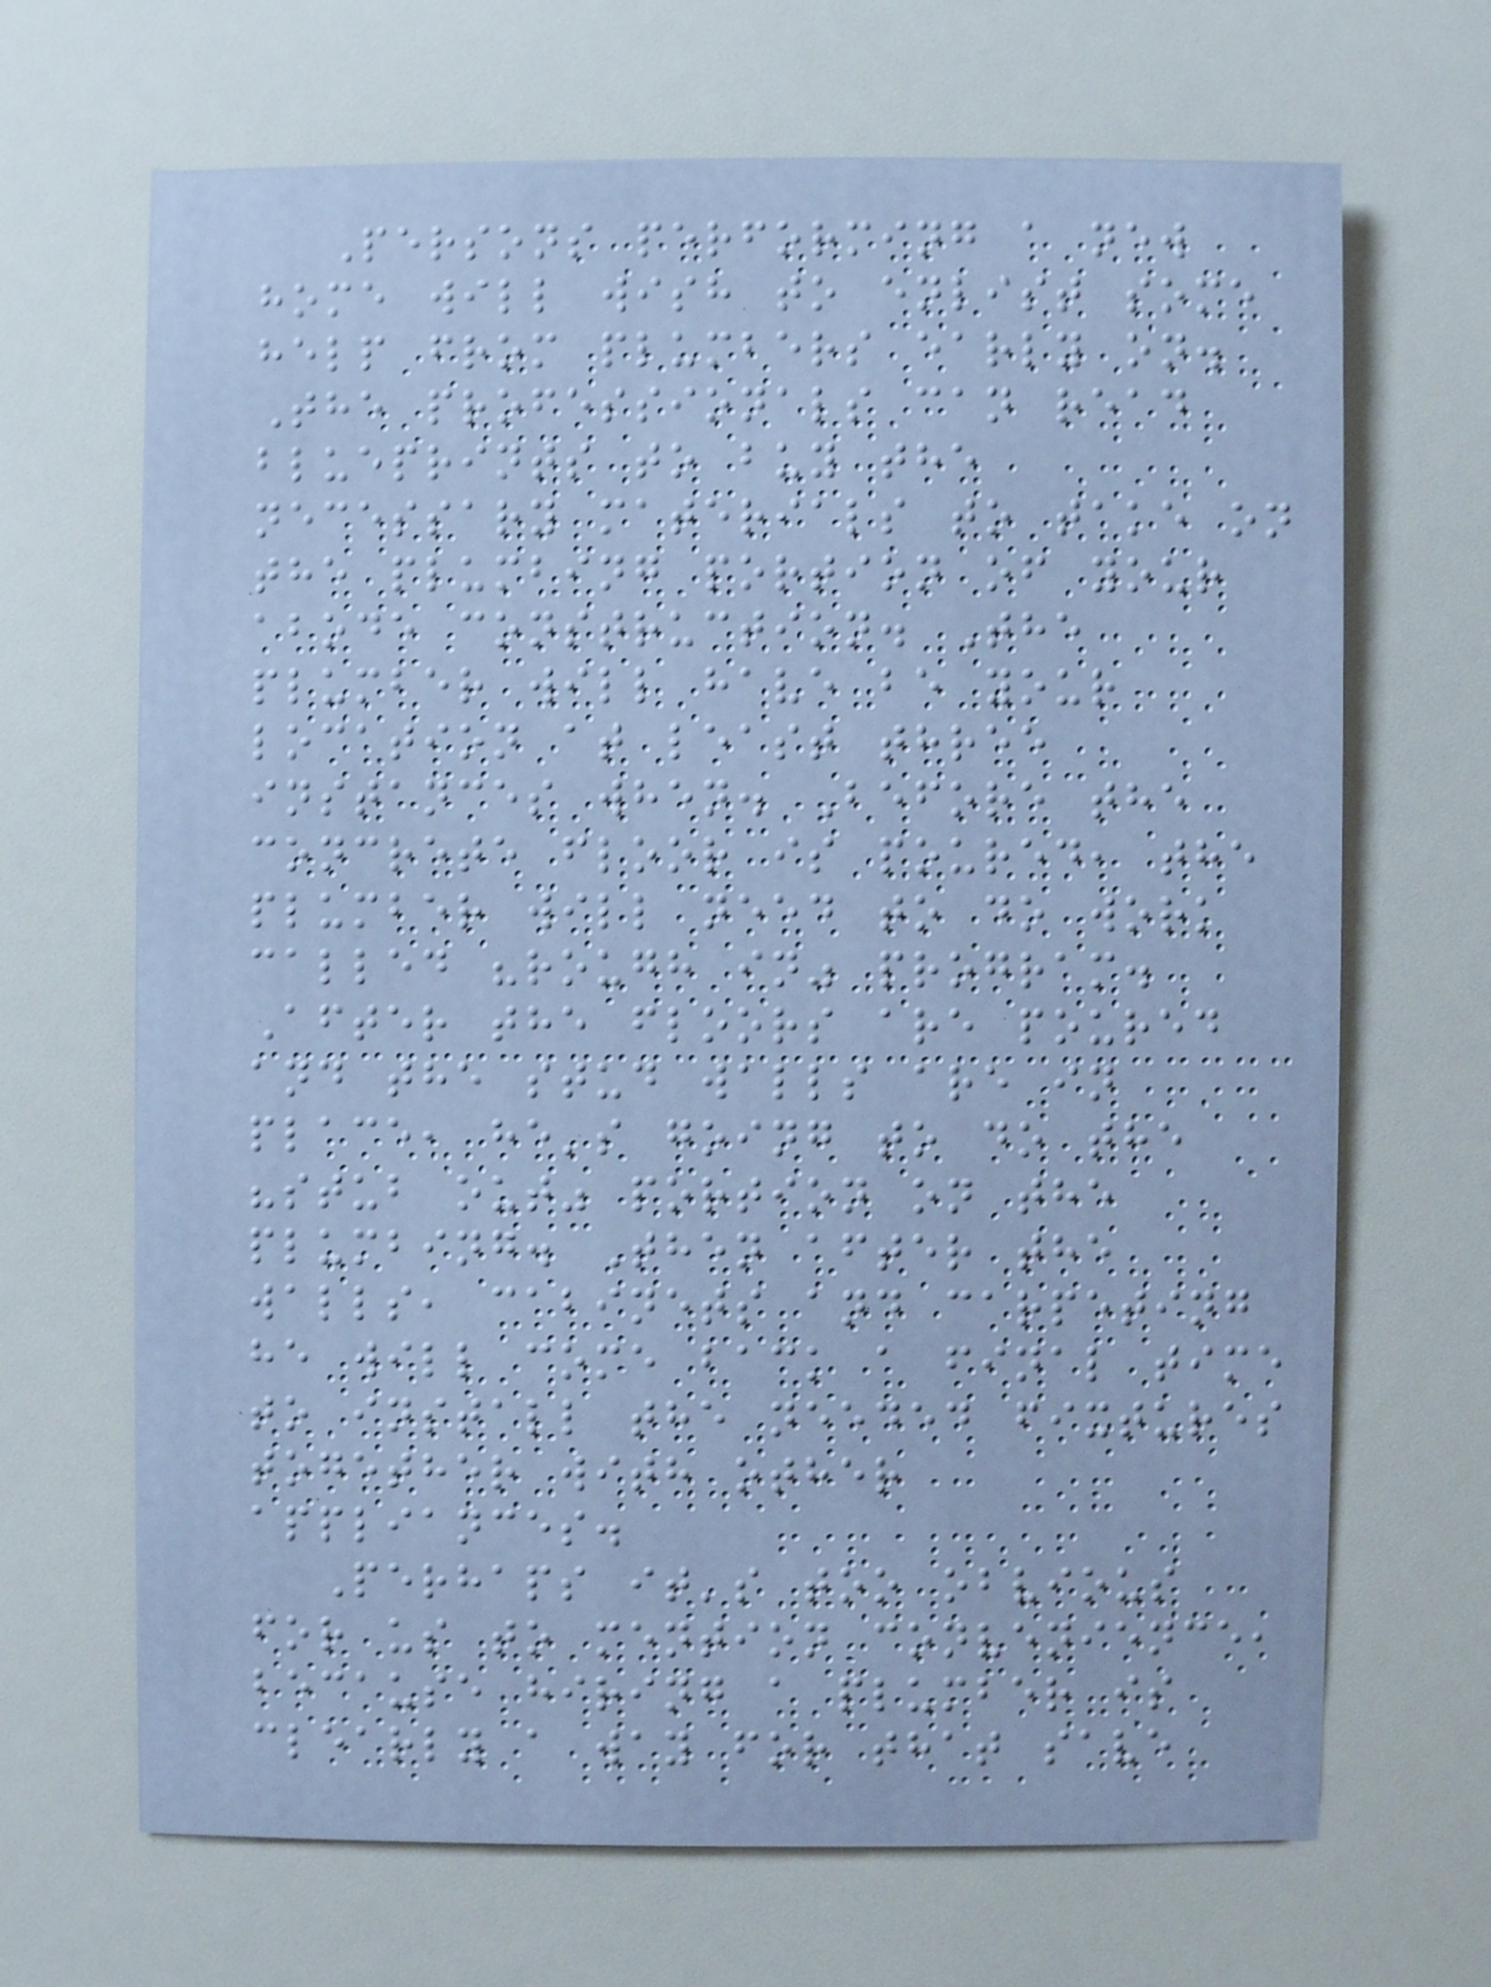Persons performing a new
home will wish to enlist some
help from plumbers early on.
The professionals can read
blueprints to buy the
necessary materials to take on
the plumbing portion of your
abode construction. The
plumber will have be your
location at least three
instances when. Before the
concrete floor is poured, the
plumber will need to do work
called "rough in" program.
After the floors are poured
and the stud walls are in
place, he's going to do the
"stub out" portion on the
plumbing. Then after the
walls, cabinets and carpeting
he will come back a final time
to install the needed fixtures
together with other
appliances.
Perhaps it's too obvious
for us to mention convenience,
because hiring a plumber is
clearly a way for that save
